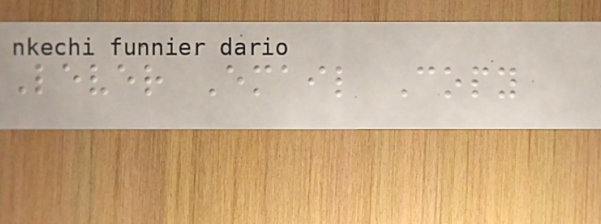Lever Email Copy
